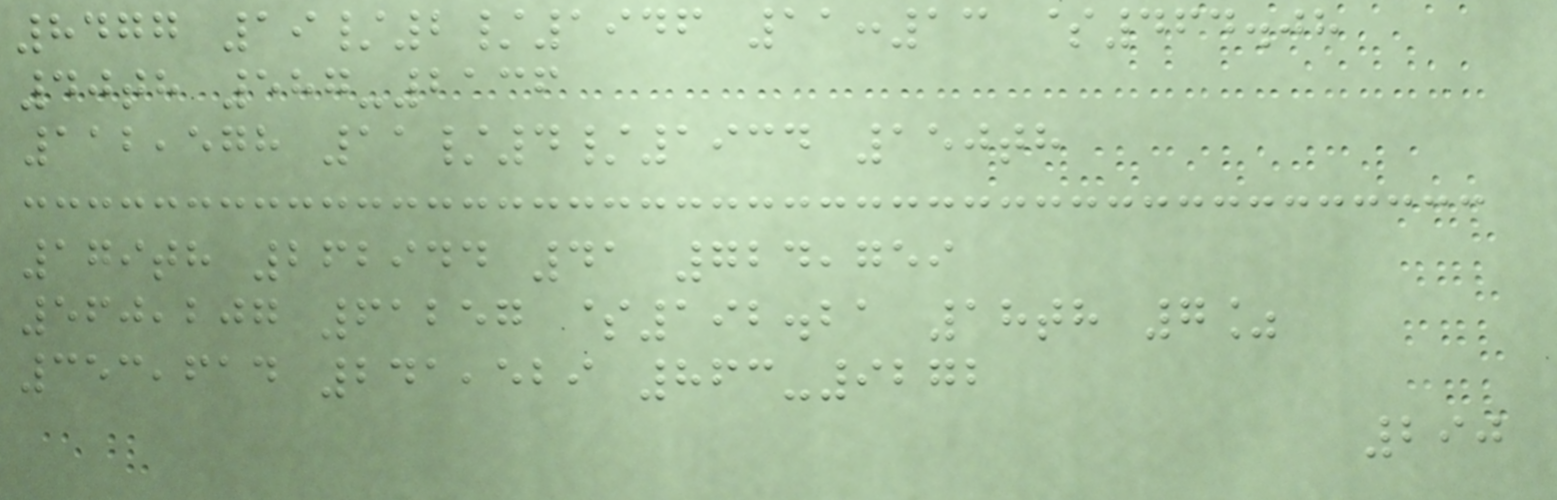8477 19/2/1946 11:13 $464.08
40th 587-2136
112,578 11/4/1934 150th
179th 262944 41 724,759
560,207 61257 $192.21 18th 7%
353,614 241,529 863-9272
290
